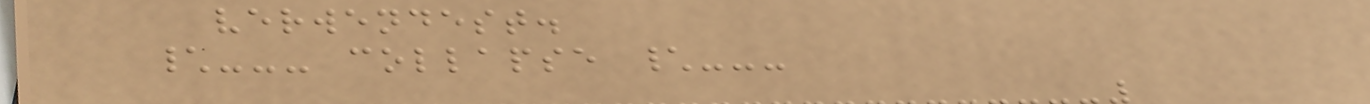verwendest.
\--- collapse \---
